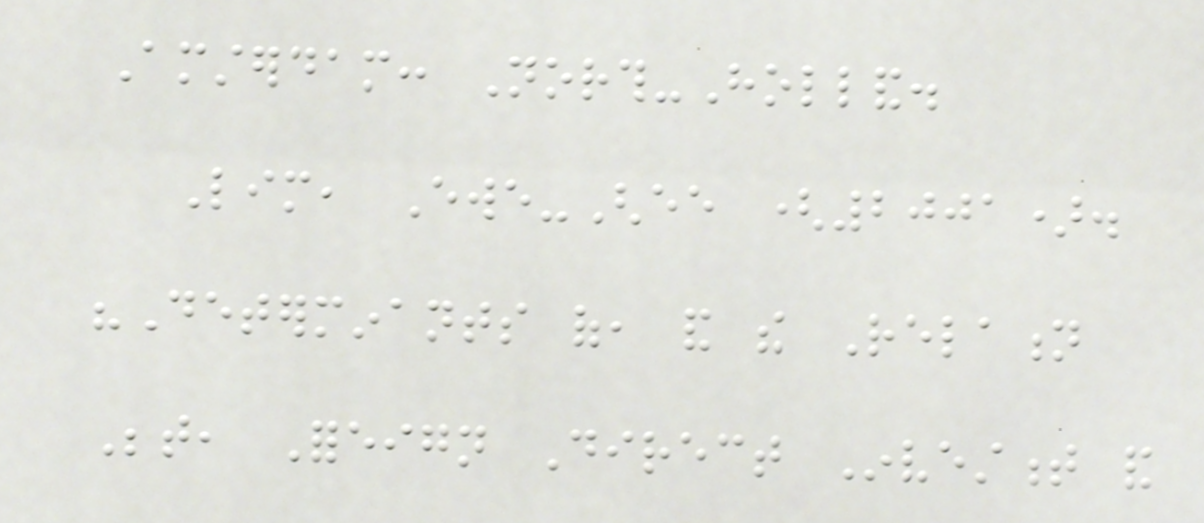Amsterdam: North-Holland.
Lim, Ewe-Ghee (2001).
"Determinants of, and the Relation
Between, Foreign Direct Investment and
